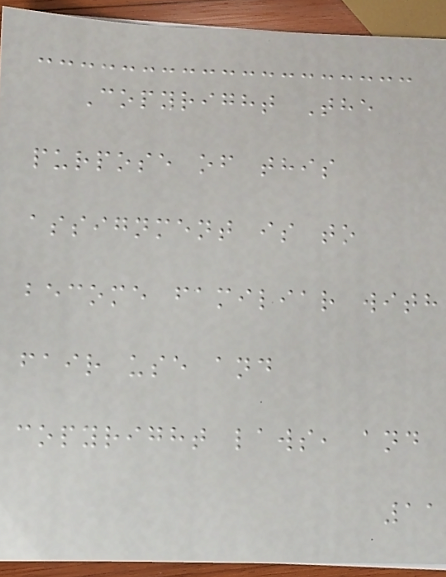Copyright The
purpose of this
assignment is to
become familiar with
fair use and
copyright laws, and
11
